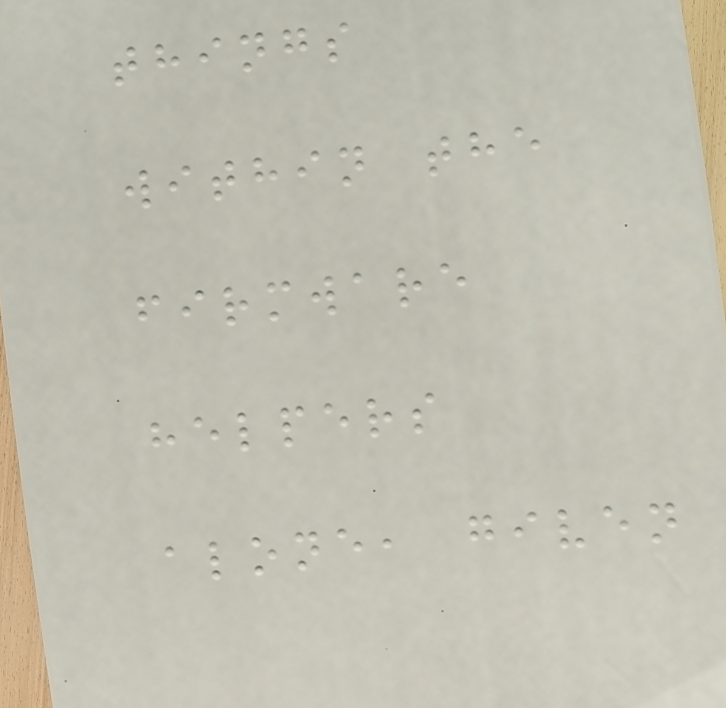things
within the
firmware
helpers
alone, given
